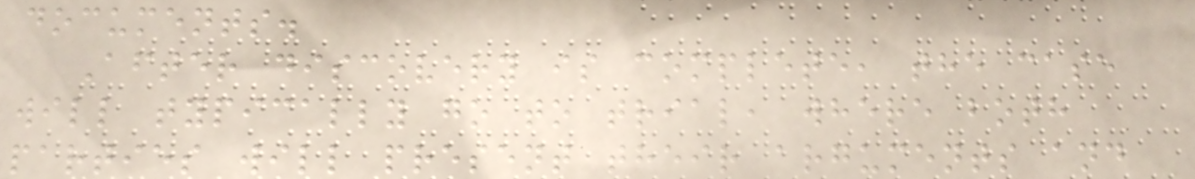documents.
After discovery is complete, the case
will typically go to trial, where both
parties will present their arguments and
